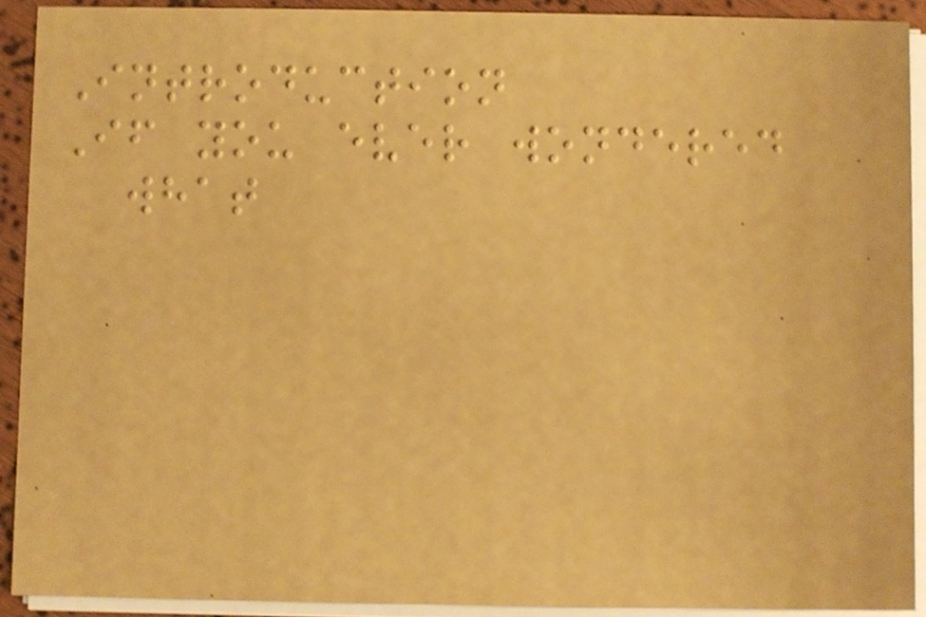Introduction
If you ever wondered
what
